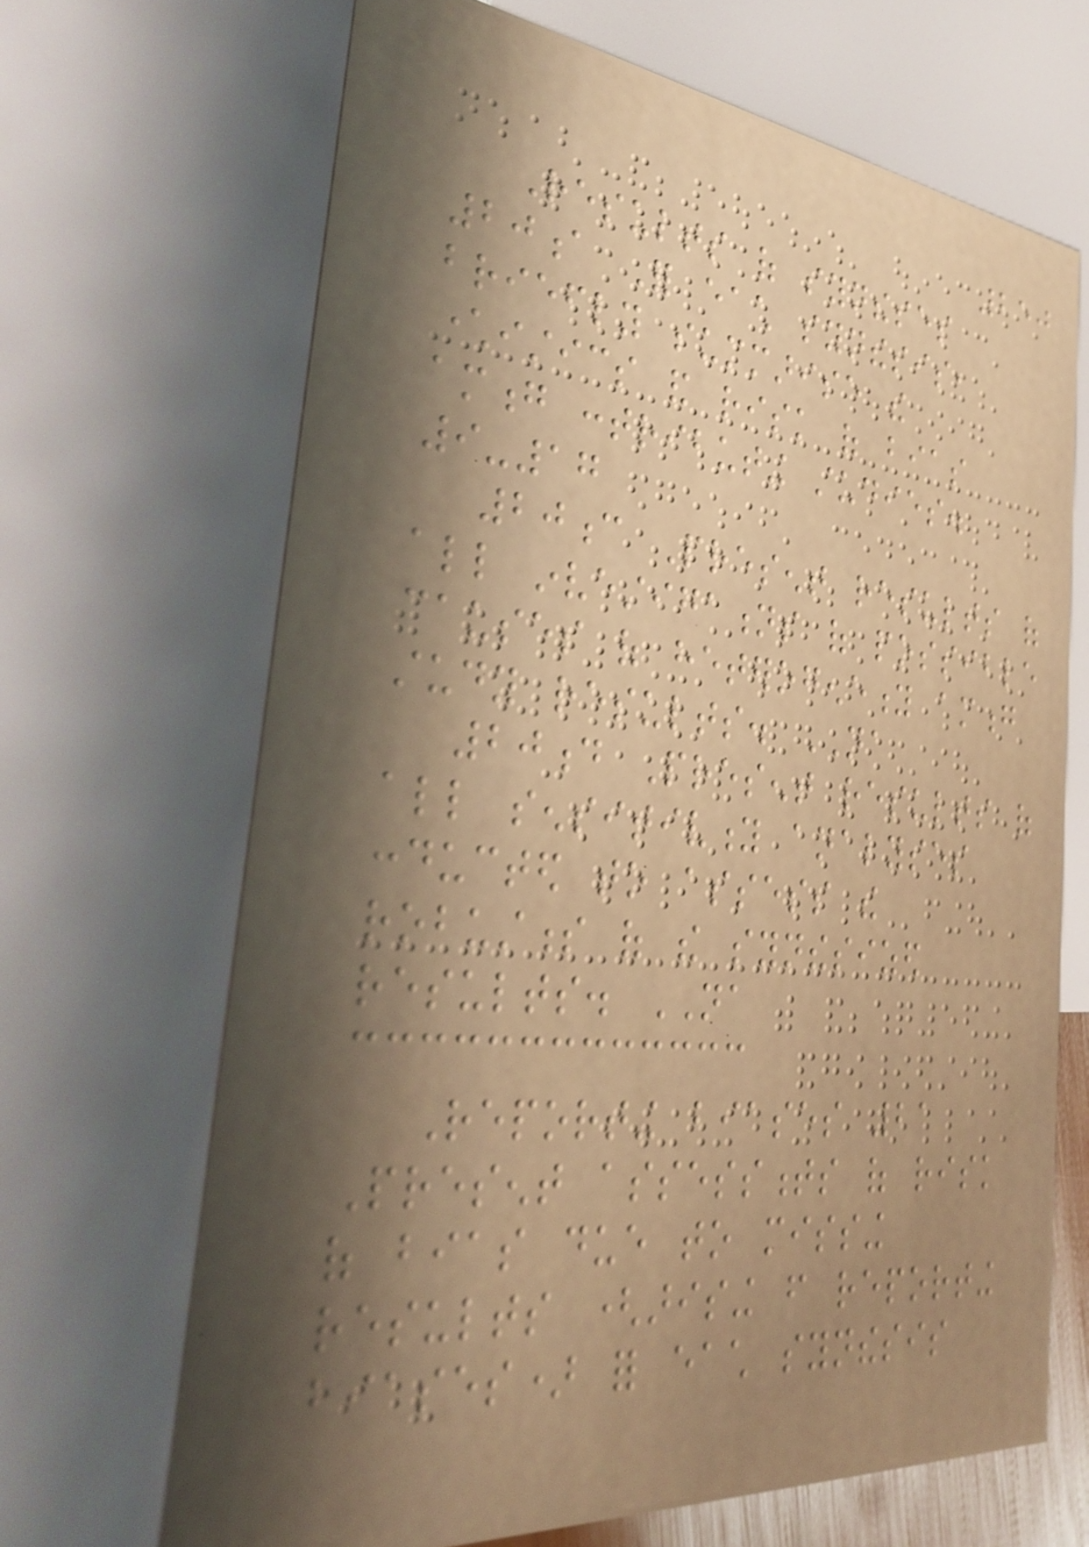250
Results of syntheses
20a For each synthesis,
briefly summarise the
characteristics and risk of bias
among contributing studies.
9-17
20c Present results of
all investigations of possible
causes of heterogeneity among
study results. NA
20d Present results of
all sensitivity analyses
conducted to assess the
robustness of the synthesized
results. NA
Reporting biases 21
Present assessments of risk
of bias due to missing
results (arising from reporting
biases) for each synthesis
